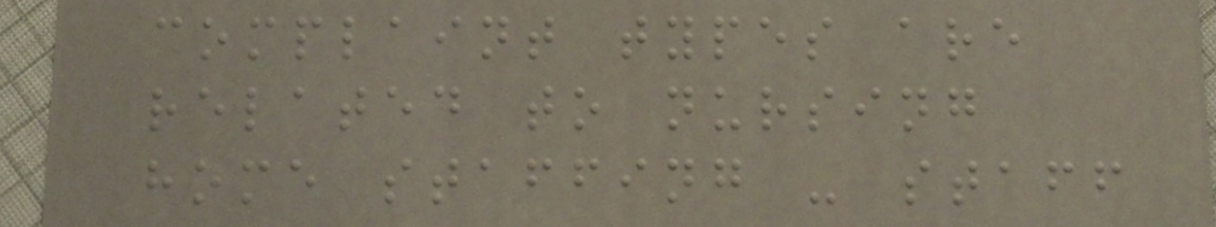complaint types are
related to nursing
home staffing - staff
